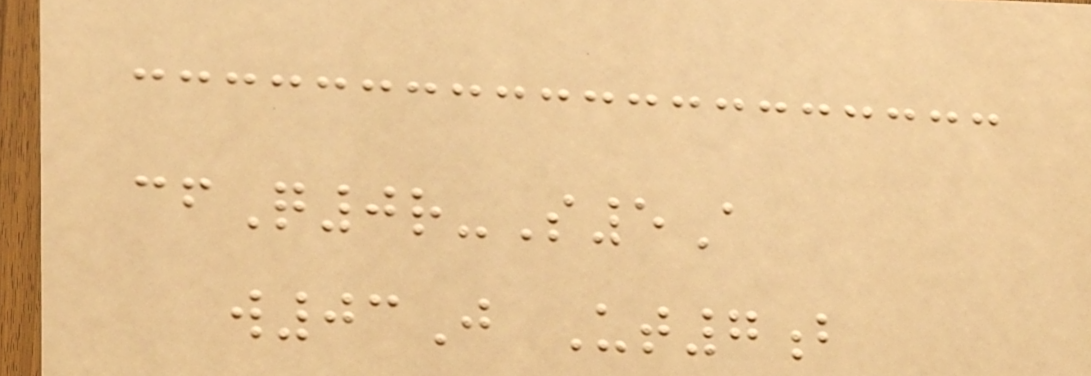cfQ0r-S5A
w03J Ut7b
